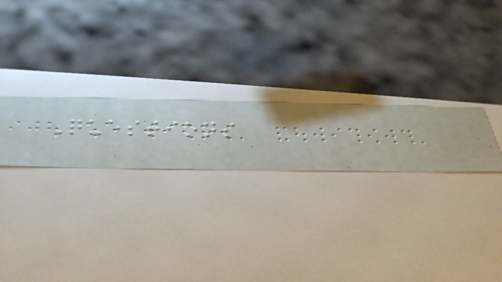Questions
